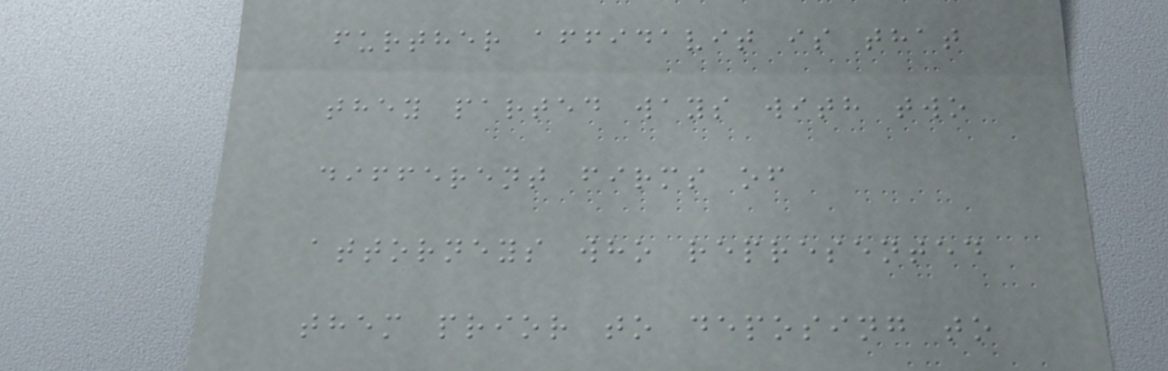further affidavit is that
they parted ways with two
different firms of
attorneys who represented
them prior to deposing to
